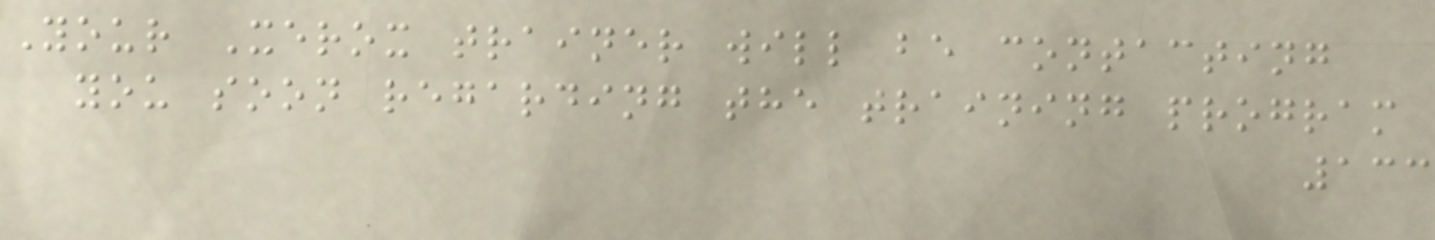Your Xerox trainer will be contacting
you soon regarding the training program
133
